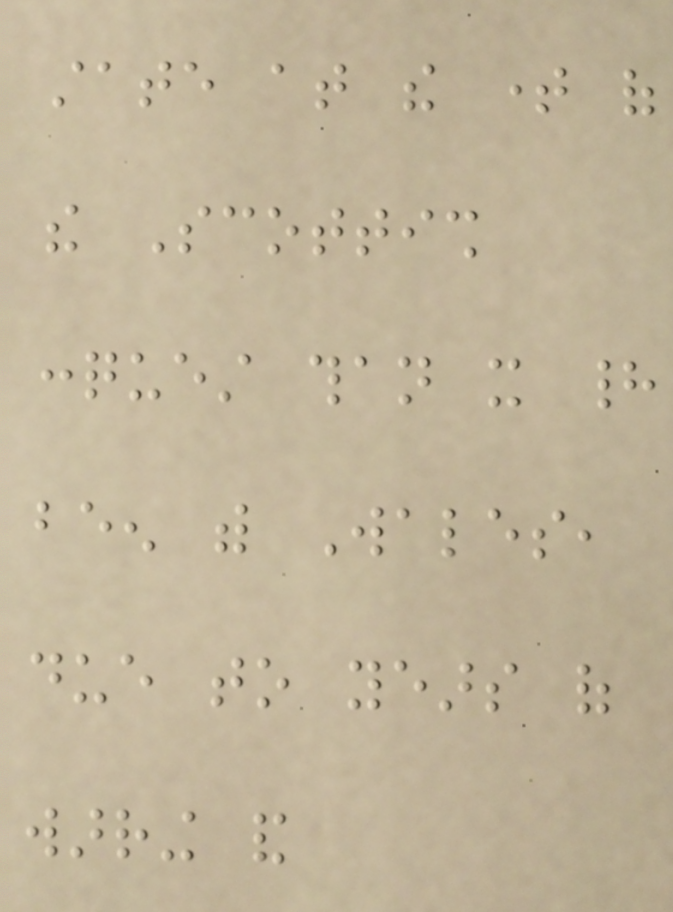state at the time of
the Scottish
conquest than it had
been with Wales,
due to years of
warring and
